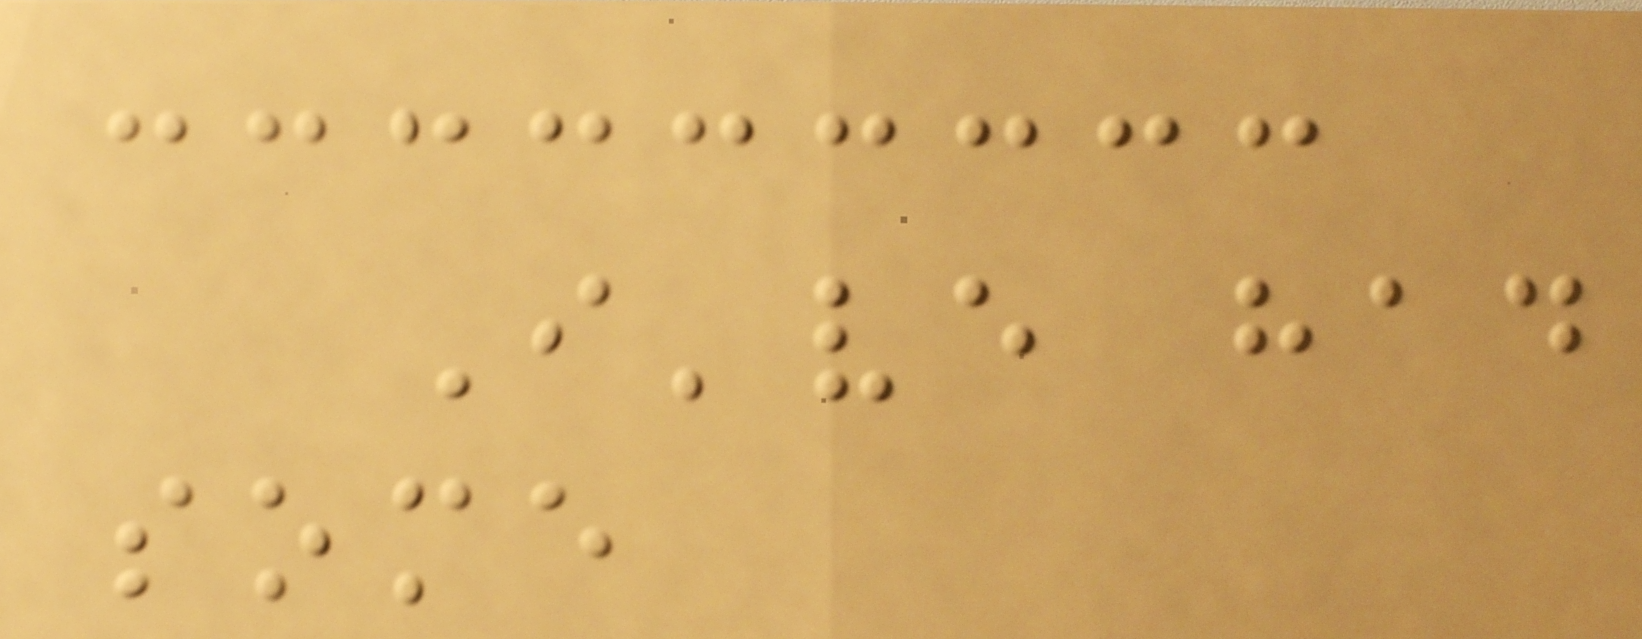I've had
some
